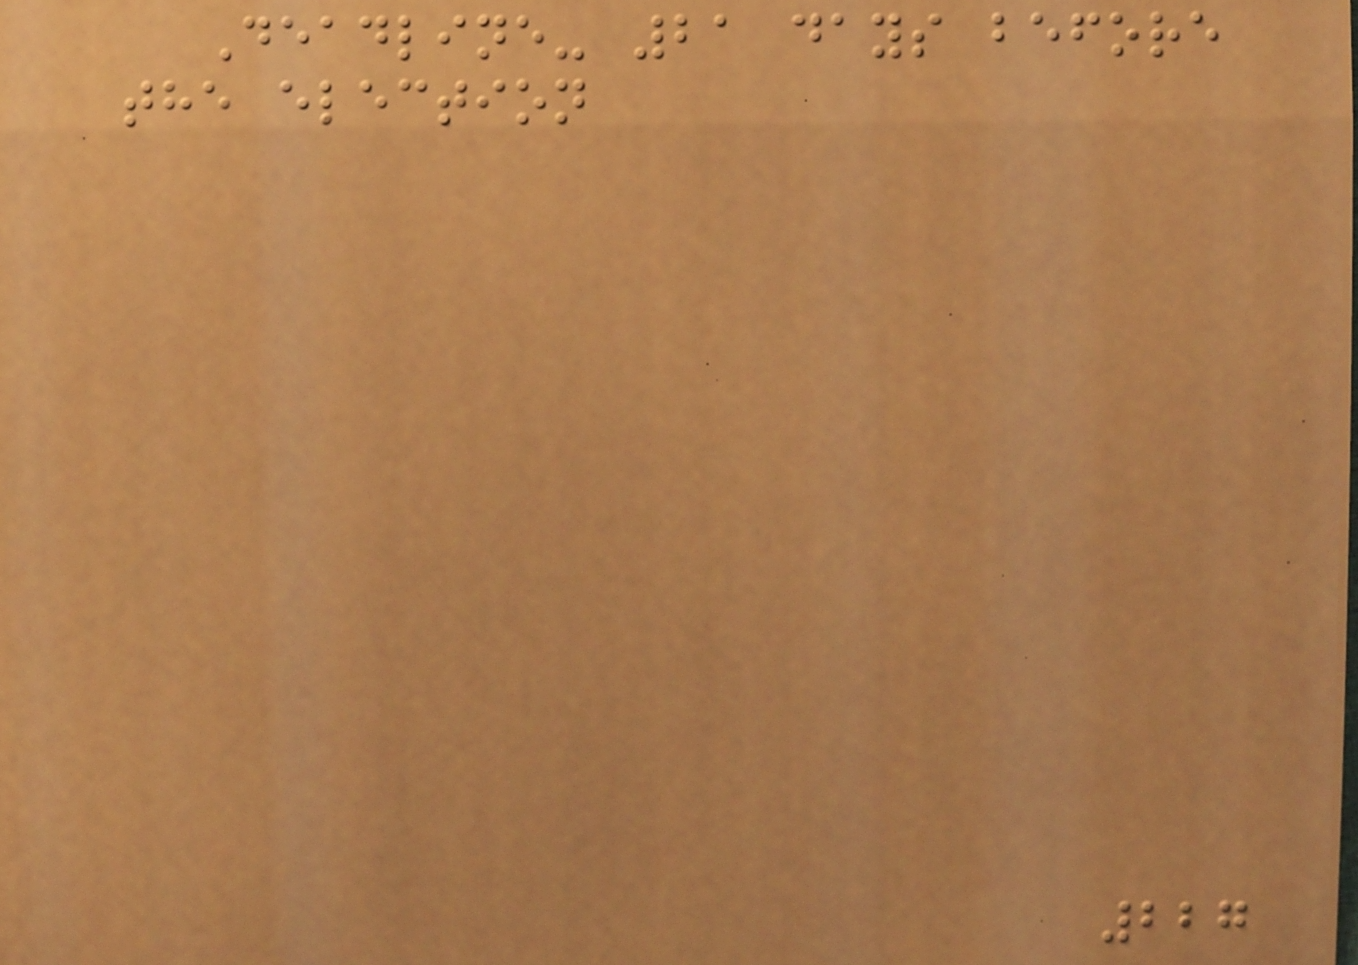Deadline- 21 days before
the election
227
